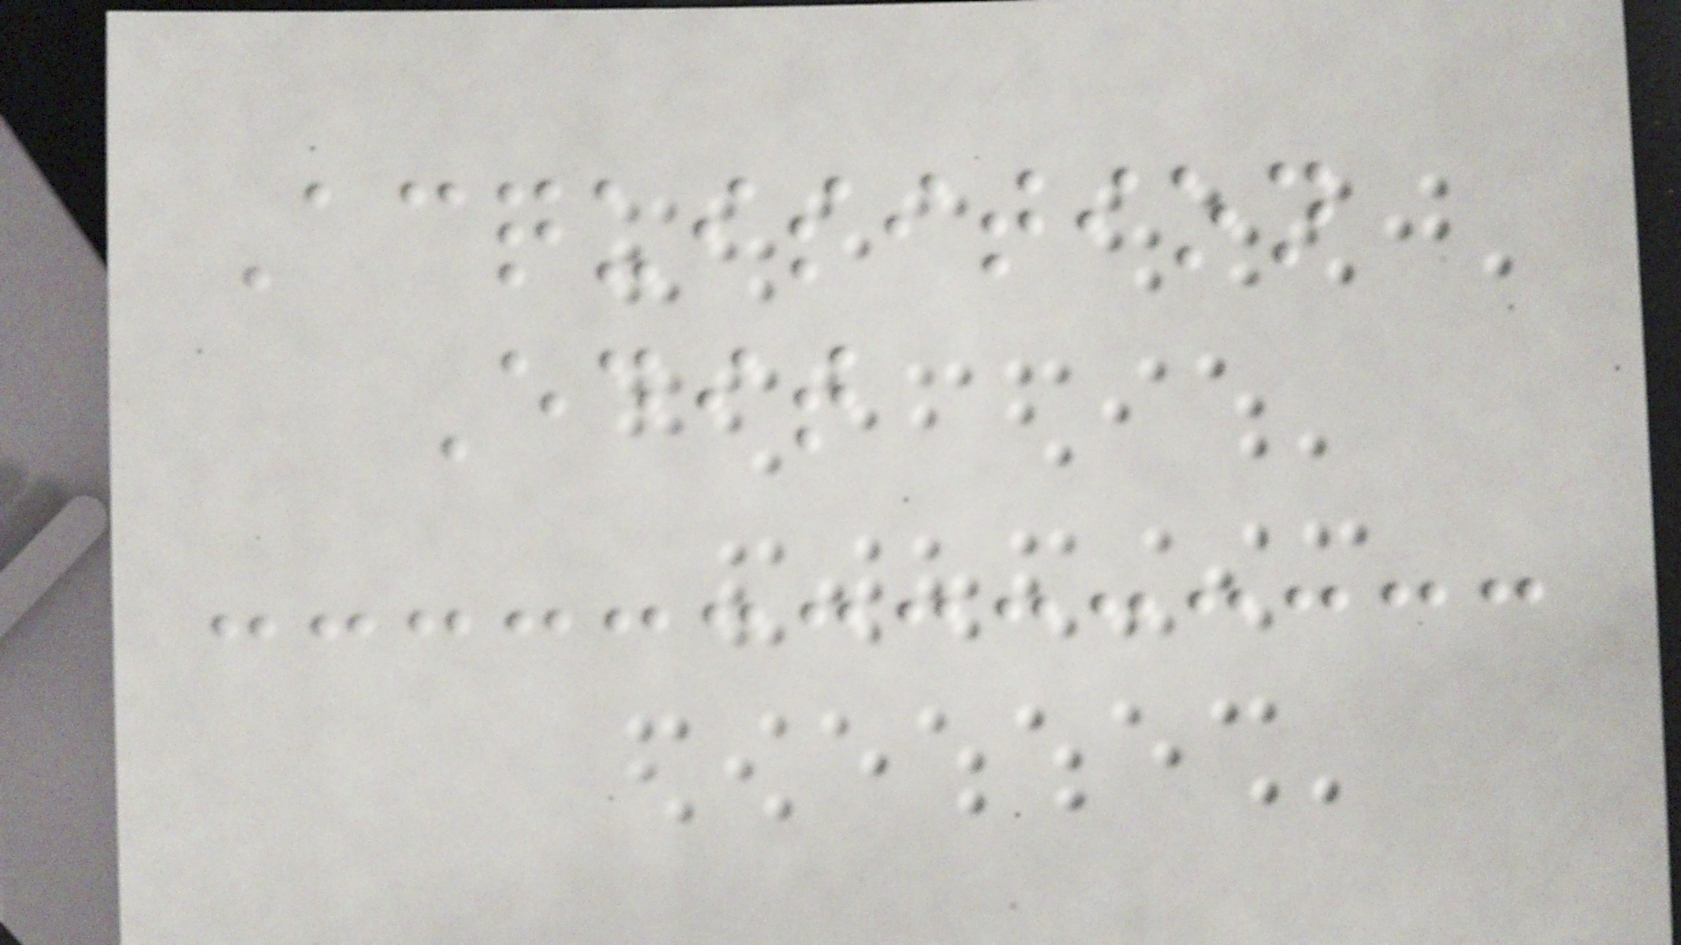Acquisition
Edit
